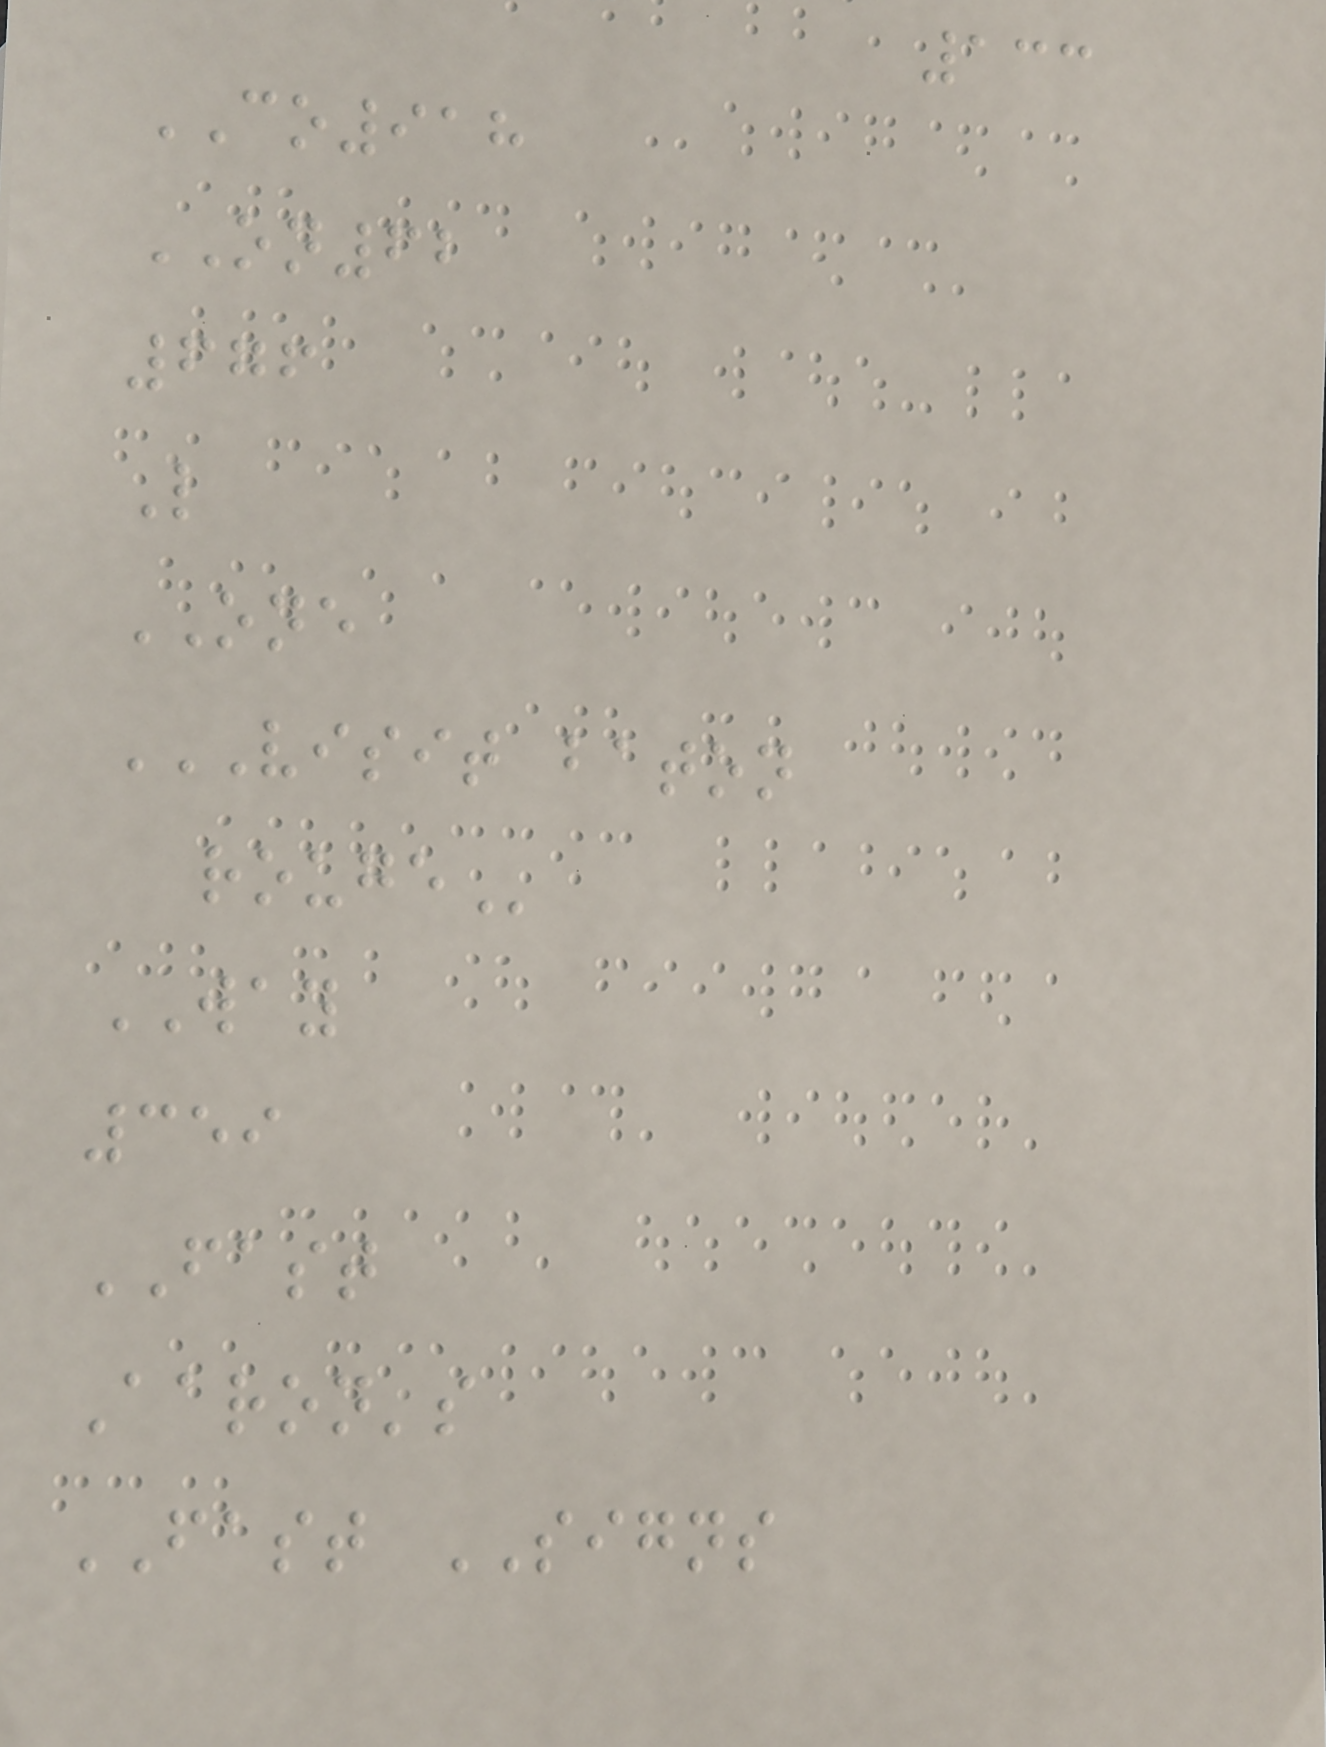133
CO918
ON62
676
L
ONE
VISIT BATON
ROUGE
WAY
359
FAST
Aaron's
FAST SIGNS
